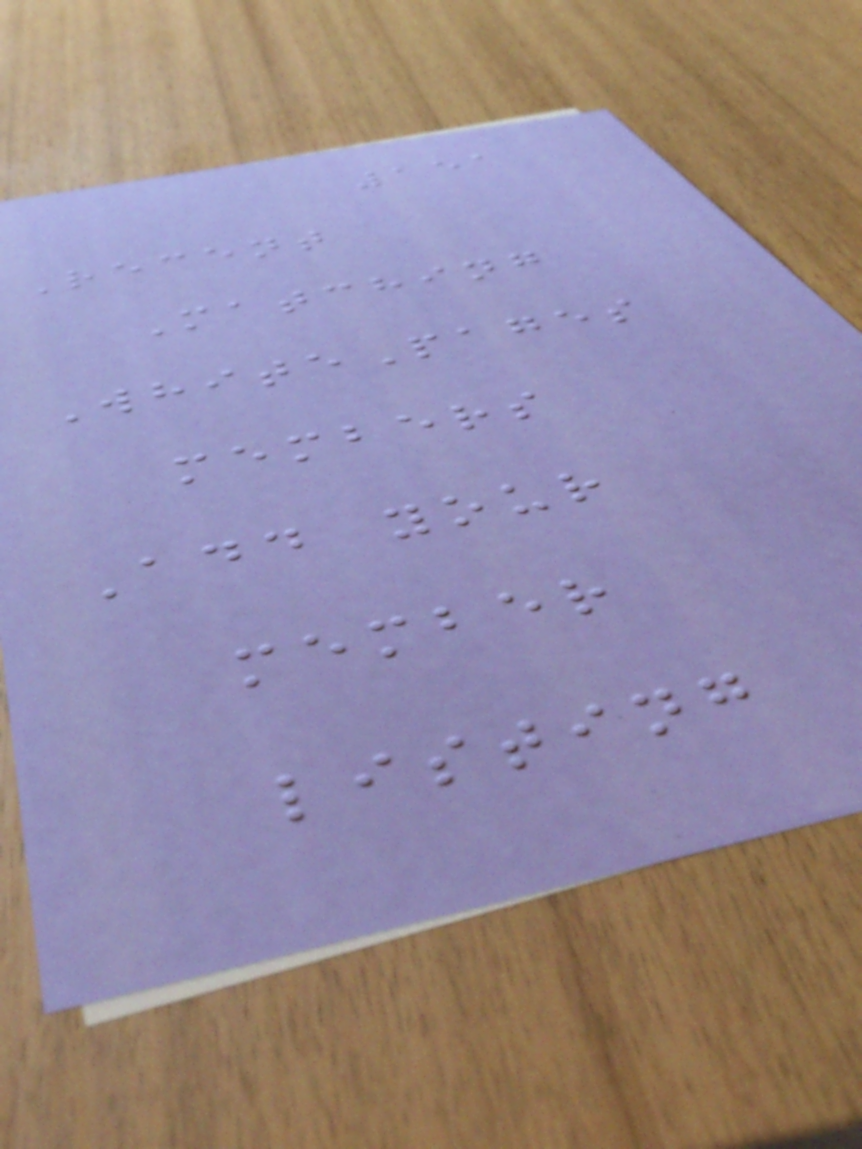151
Recent
Matching
WhitePages
members
Add your
member
listing
